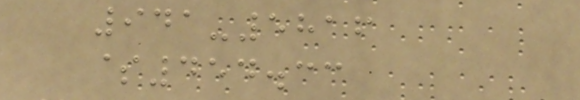941-5816
$454.33
